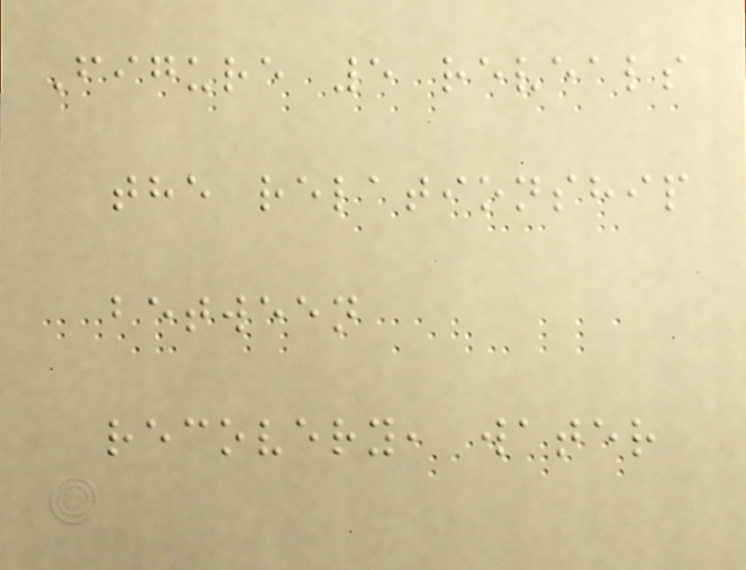Figure 5 reveals
the relationship
between
recovery, water
